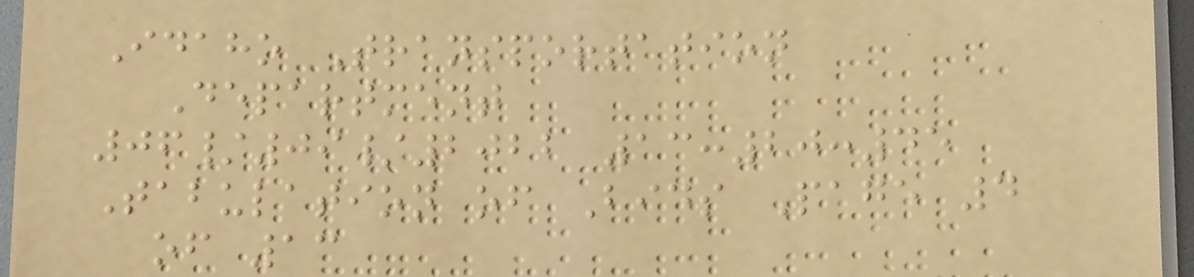Idaho Transportation
Department
06/09/2022 13:20:45
Tabulation of Bids Page 4
of 13
